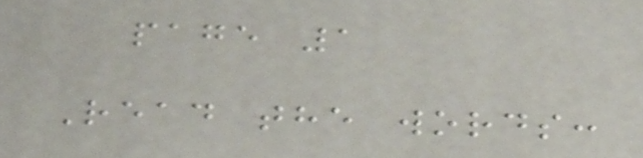page 1
Read the words:
